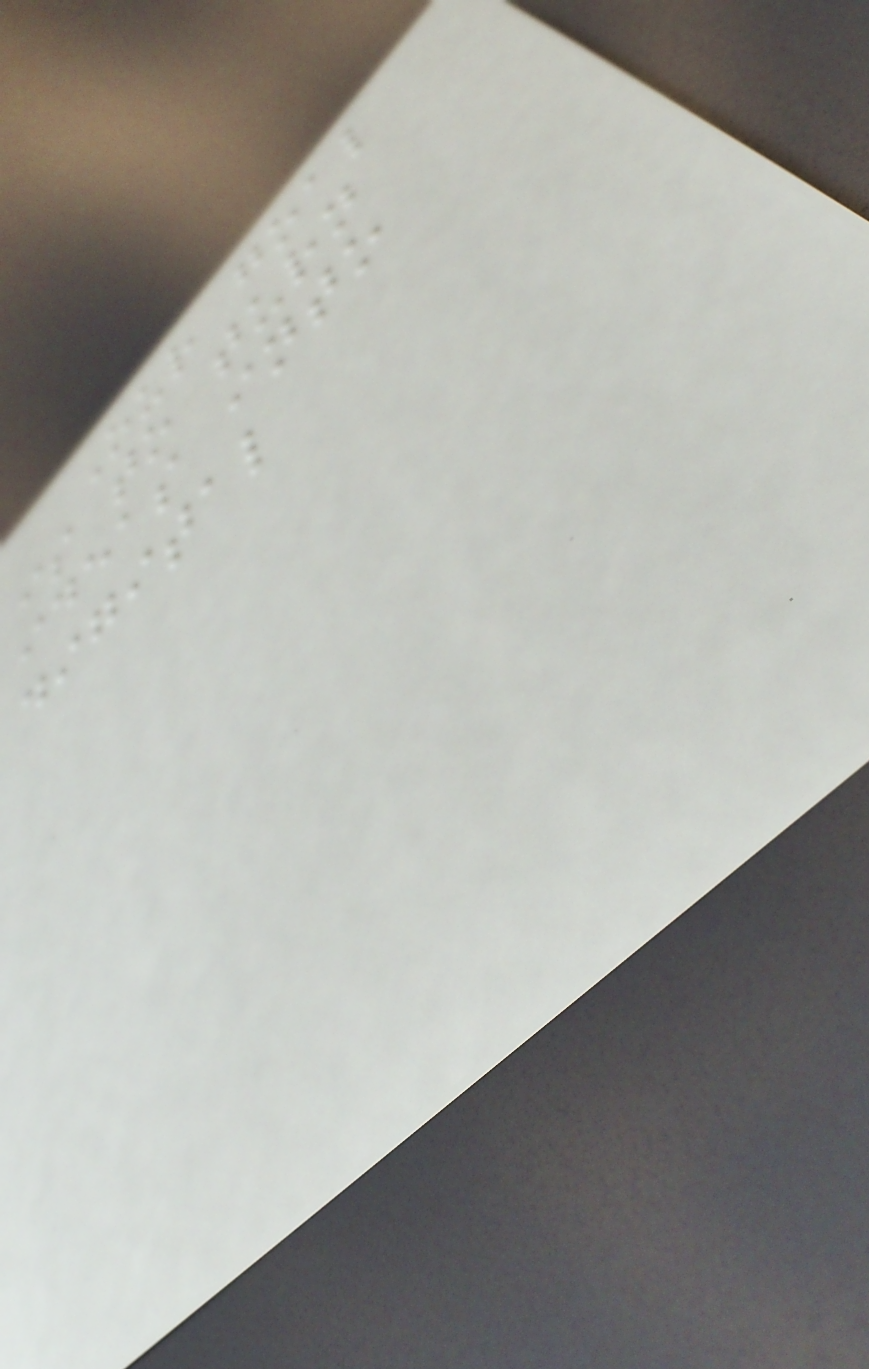Our goal
is to turn
ideas into
digital
